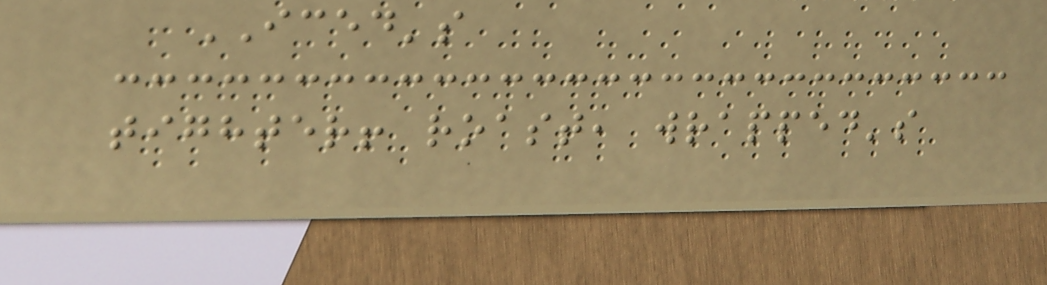ICED's
tighter! roast, wrapped's
